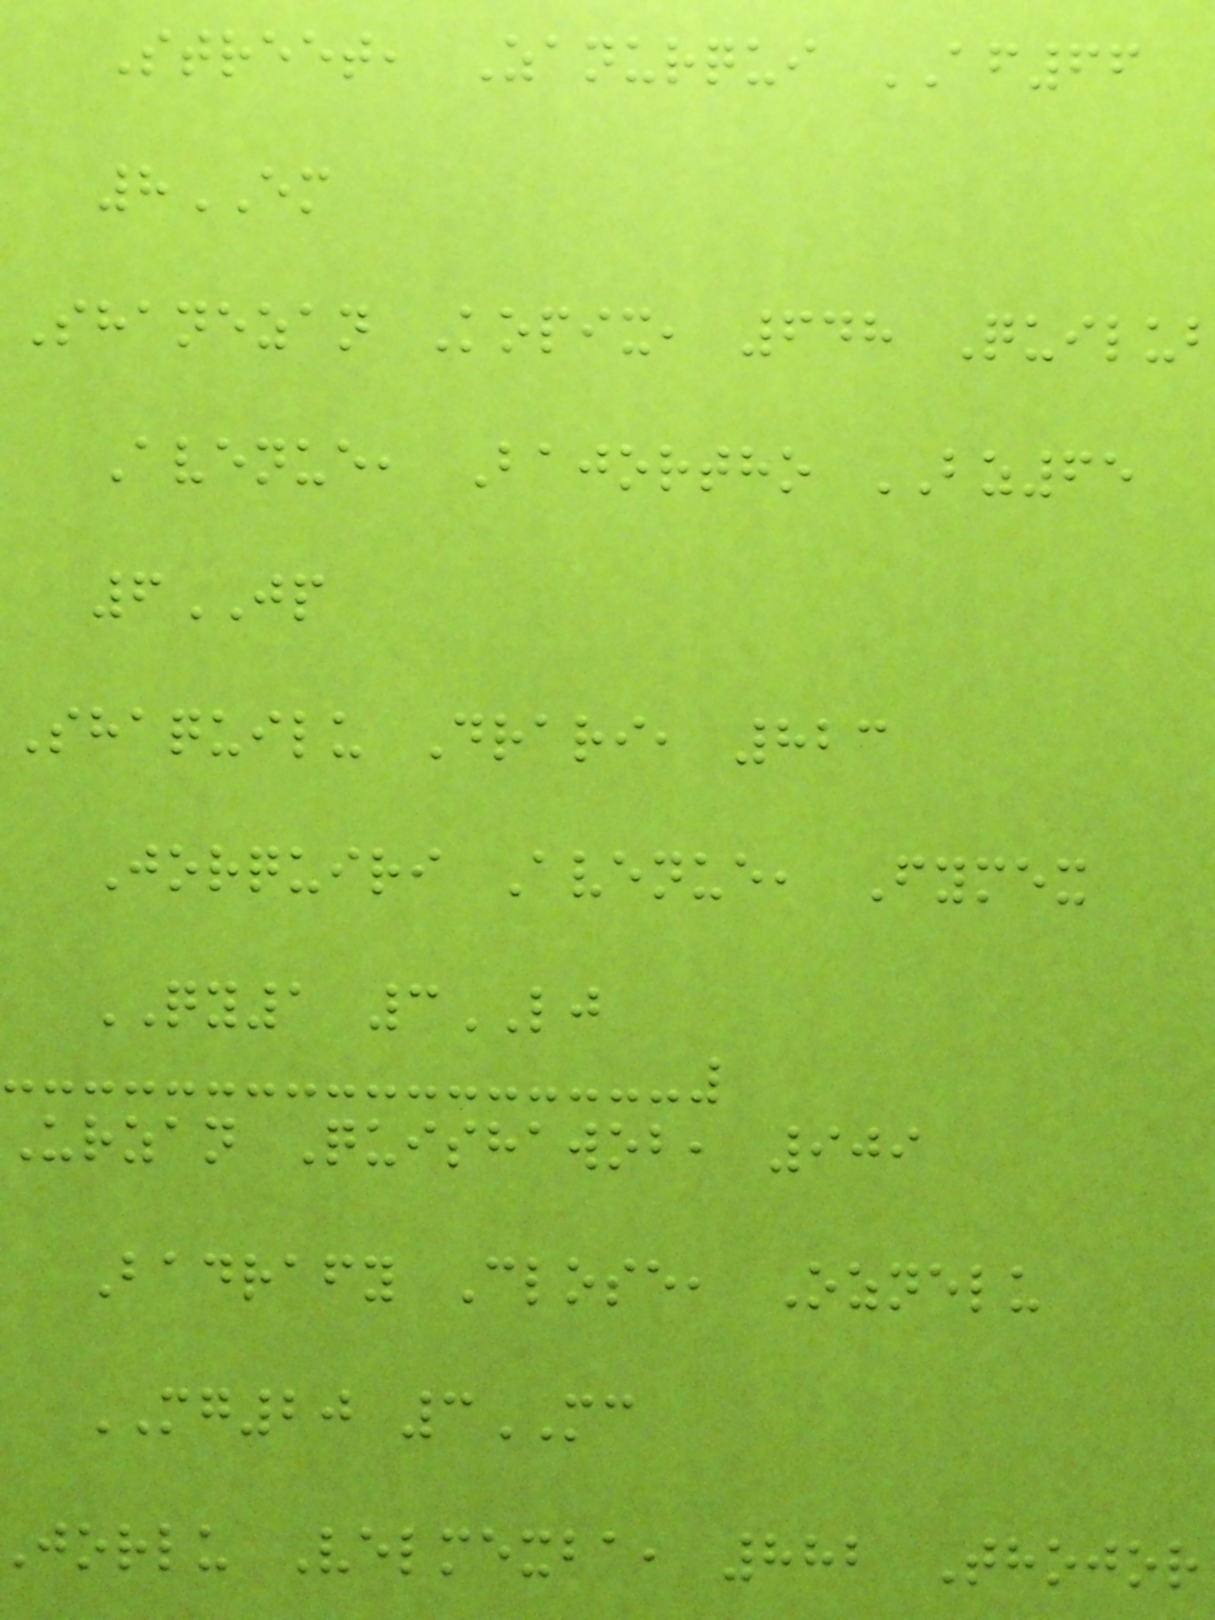Street, Zanurqui AF66
8EM
Shanezan Kopix, 648 Quilu
Avenue, Bajortho BZ65
6JP
Shaquilu Drari, 823
Jorquiri Avenue, Fymex
QY1 3LJ
Urzan Quishawob, 909
Badrafy Close, Oznelu
MG20 3MC
jorlu Velmexba, 882 Thojor
